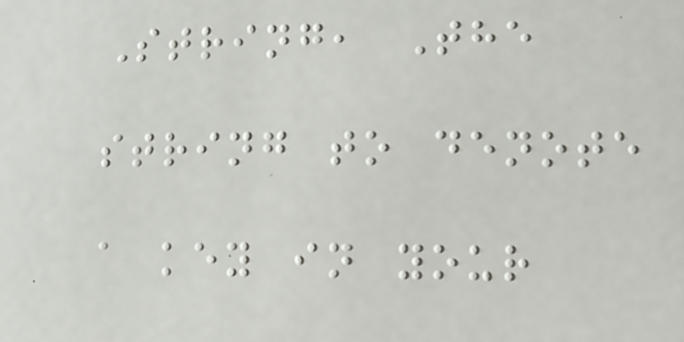String, The
string to denote
a key in your
